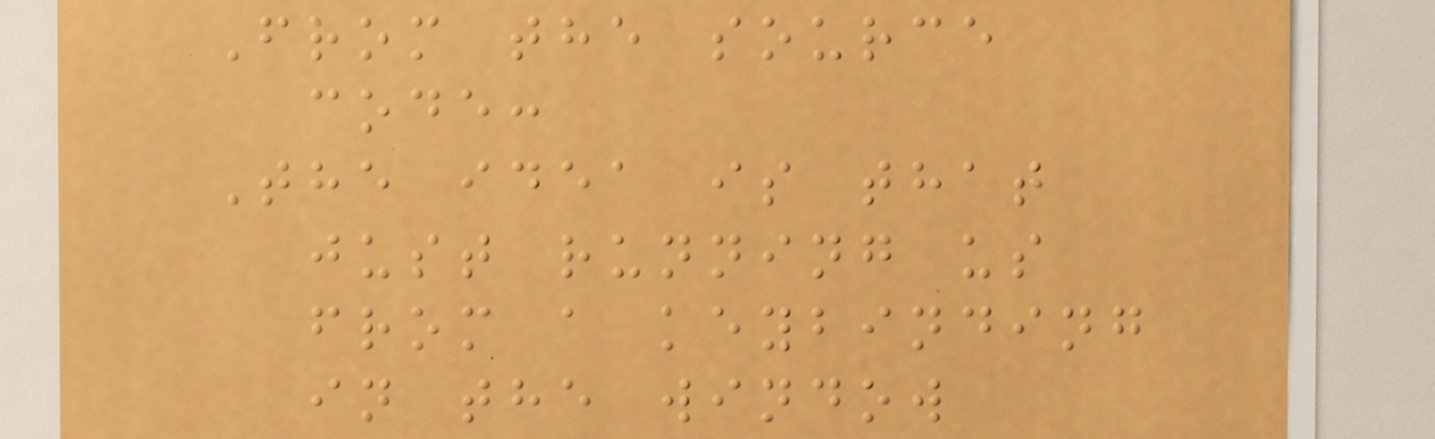From the source
code:
The idea is that
just running us
from a keybinding
in the window
